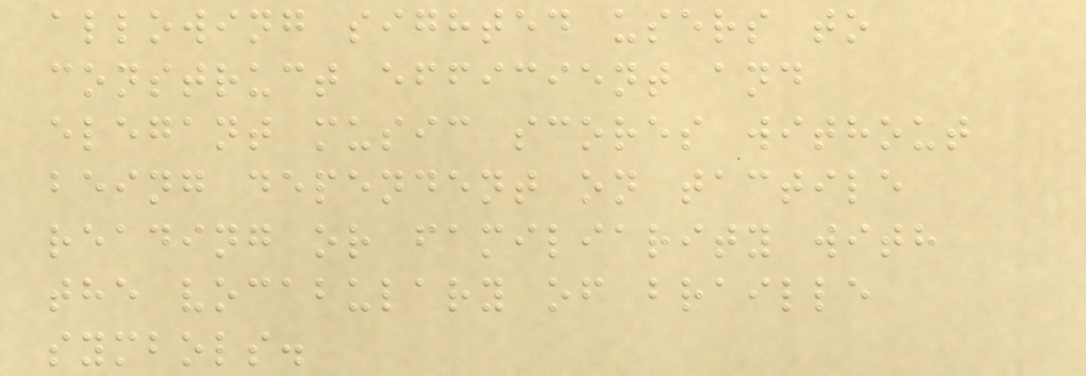allowing sighted users to
construct efficient and
elegant music scores without
being dependent on tactile
reading or familiarity with
the vocabulary of braille
symbols.
